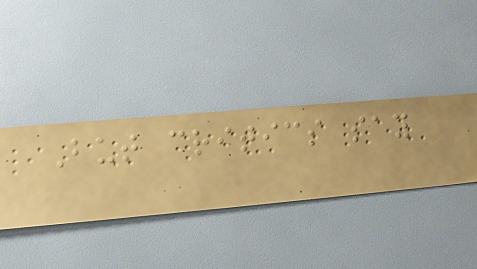But critics say
